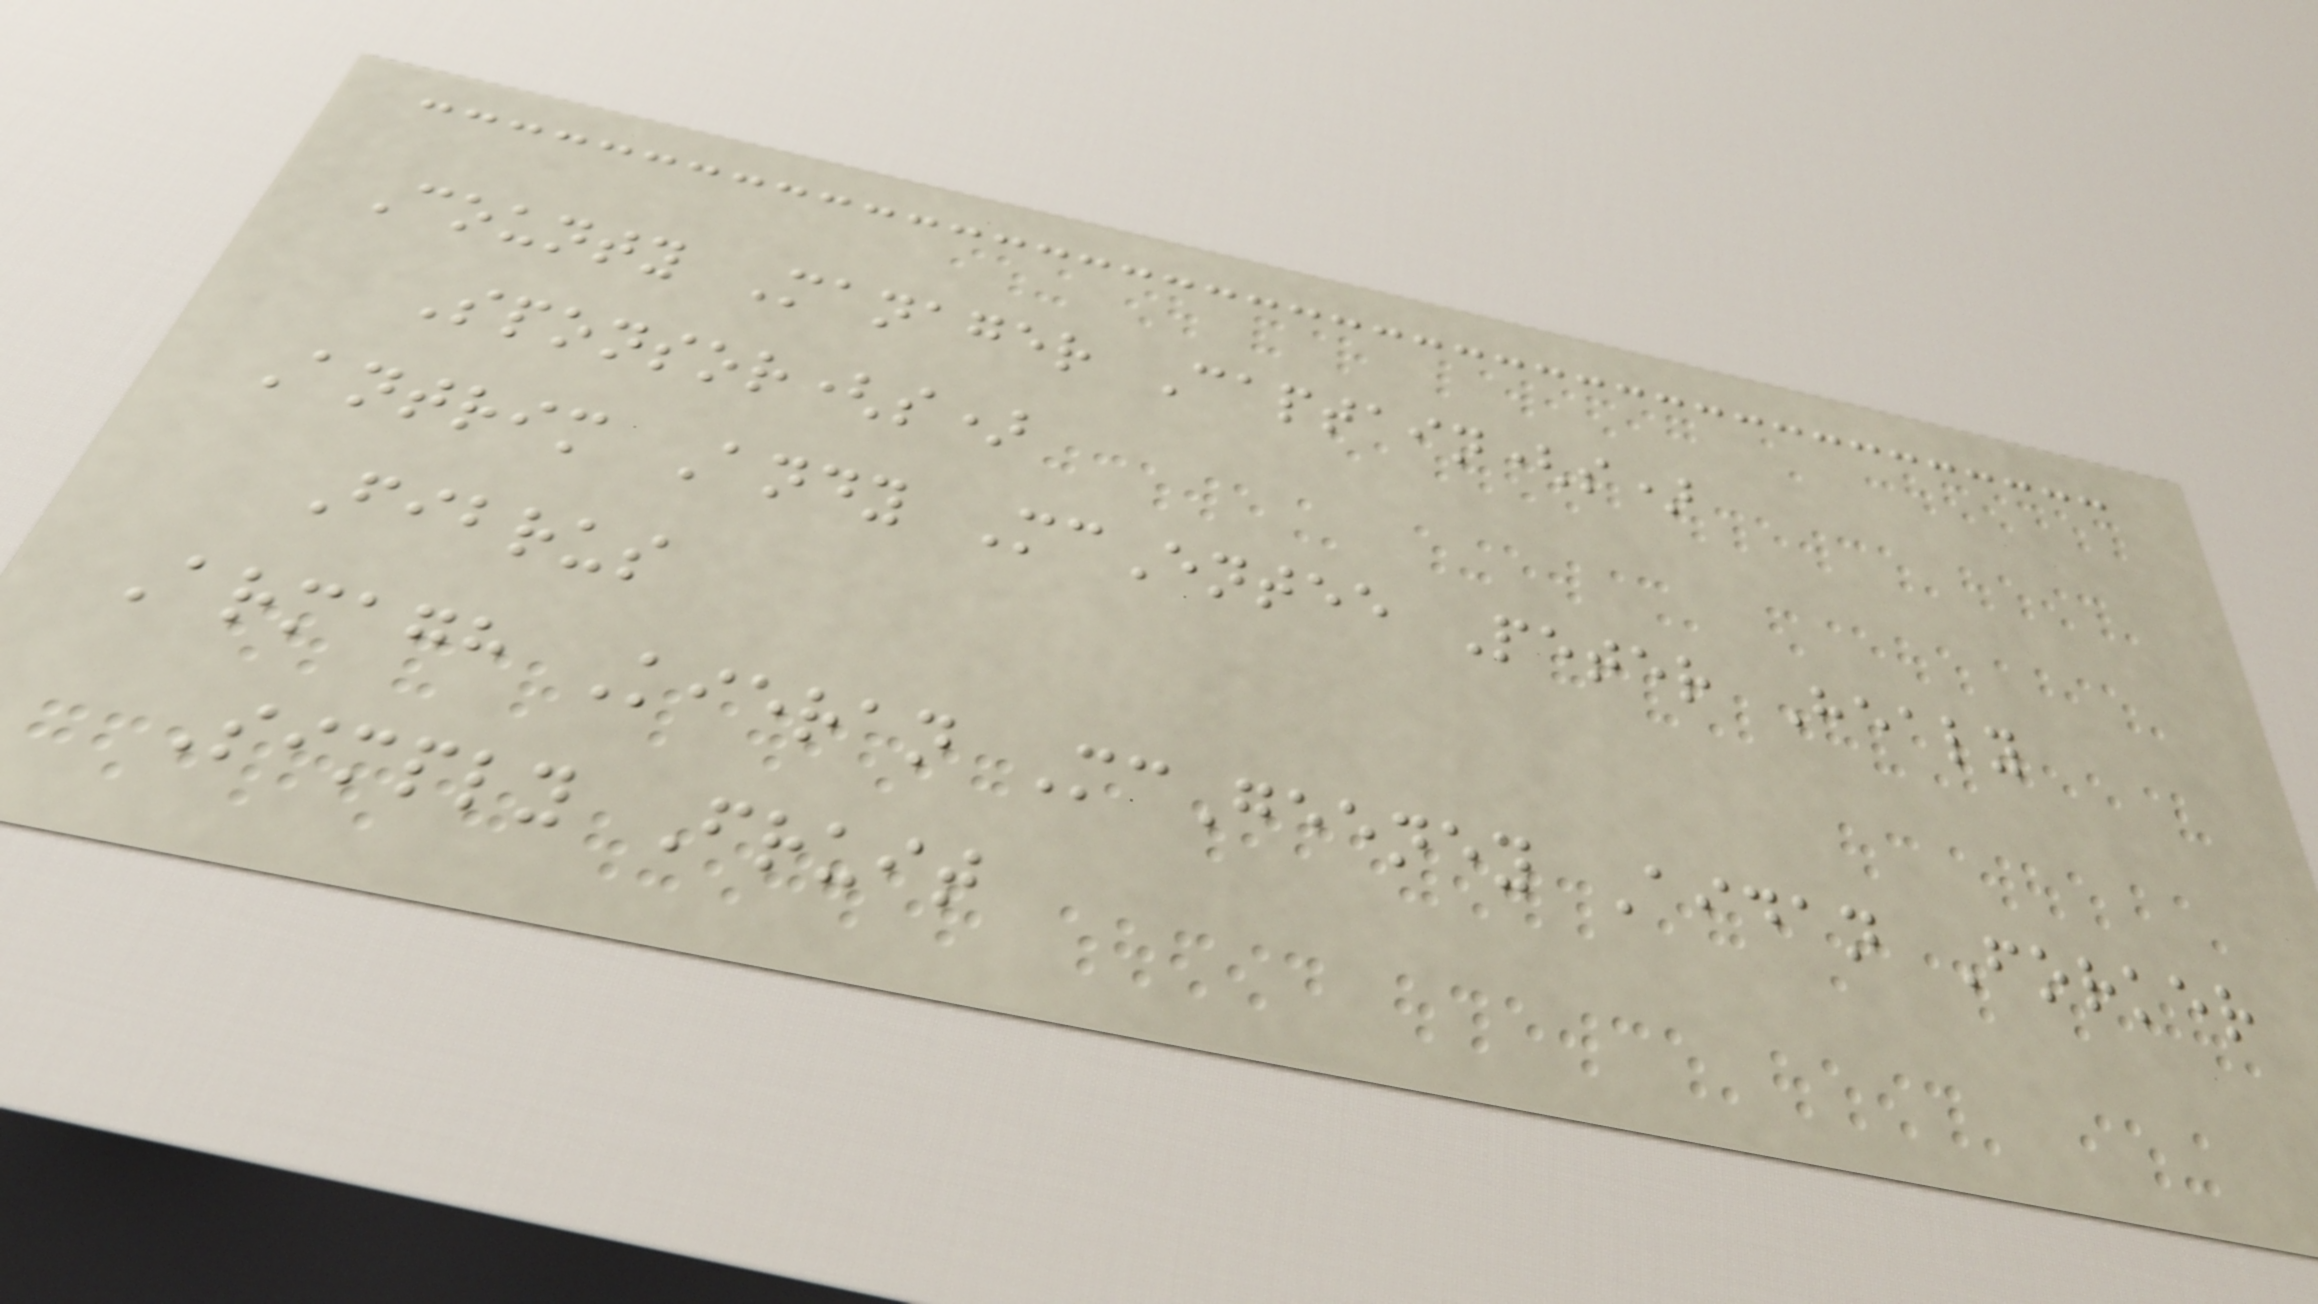County Manager Captain(s)
Sponsor(s)
Antrim Andy McEntee Peter Healy
Fibrus
Armagh Kieran McGeeney Aidan Forker
Simply Fruit
